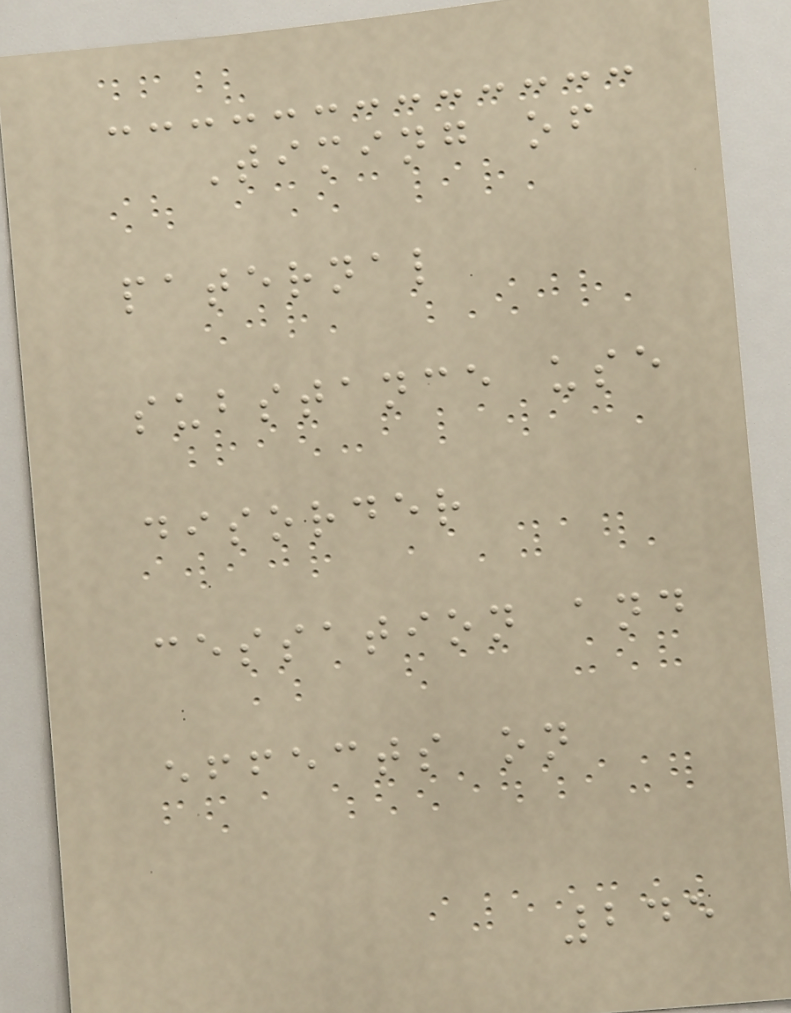Timing of
paternal
substance use
disorder
cessation and
effects on
245
